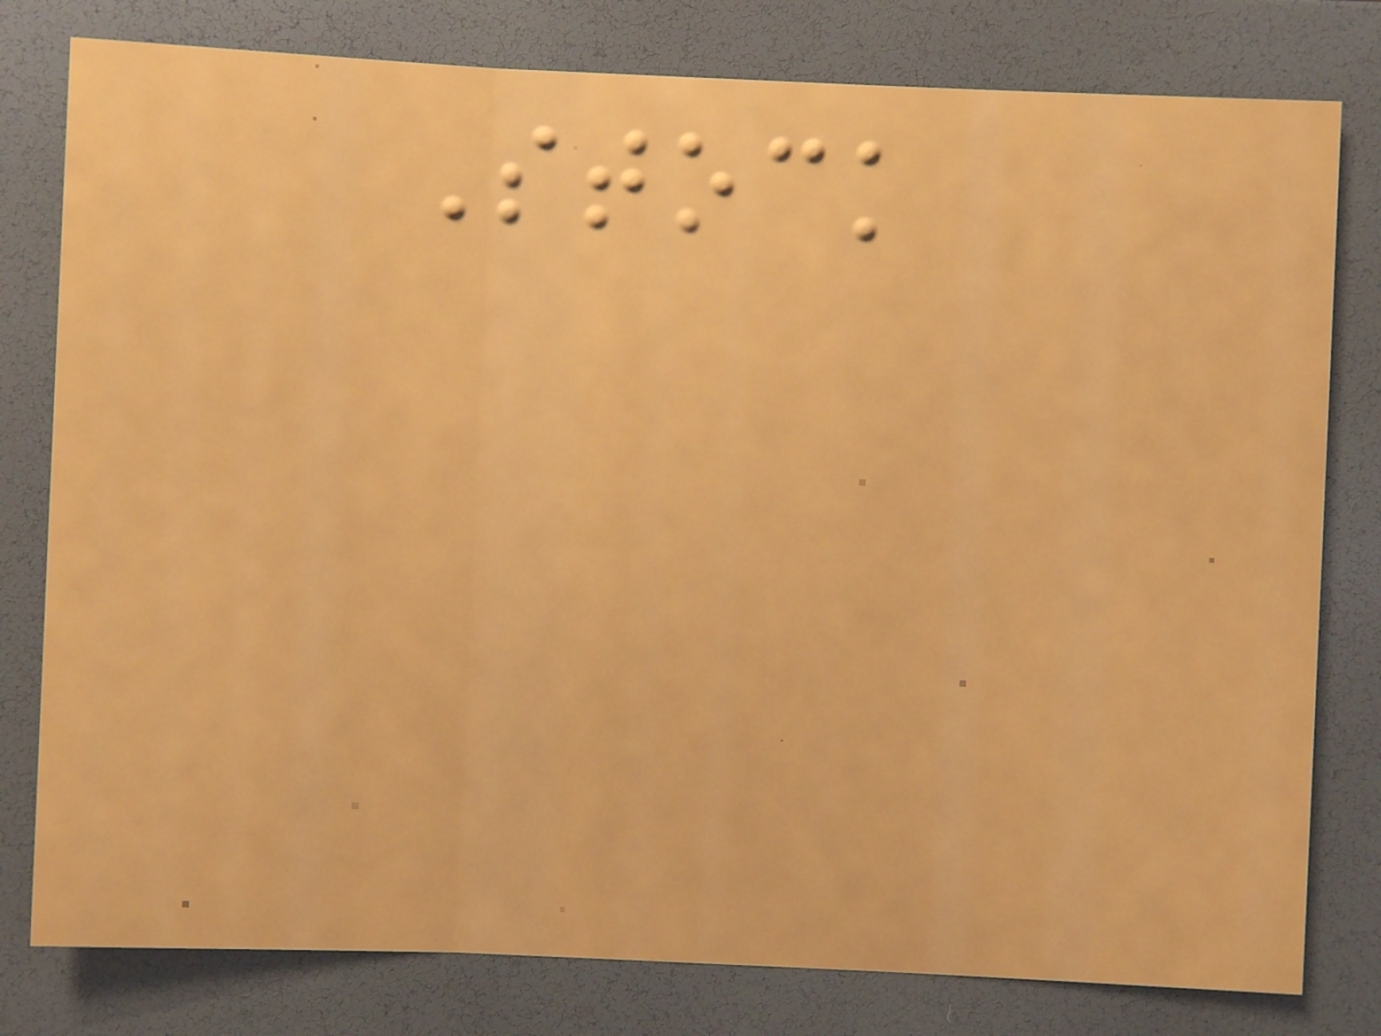Stock
